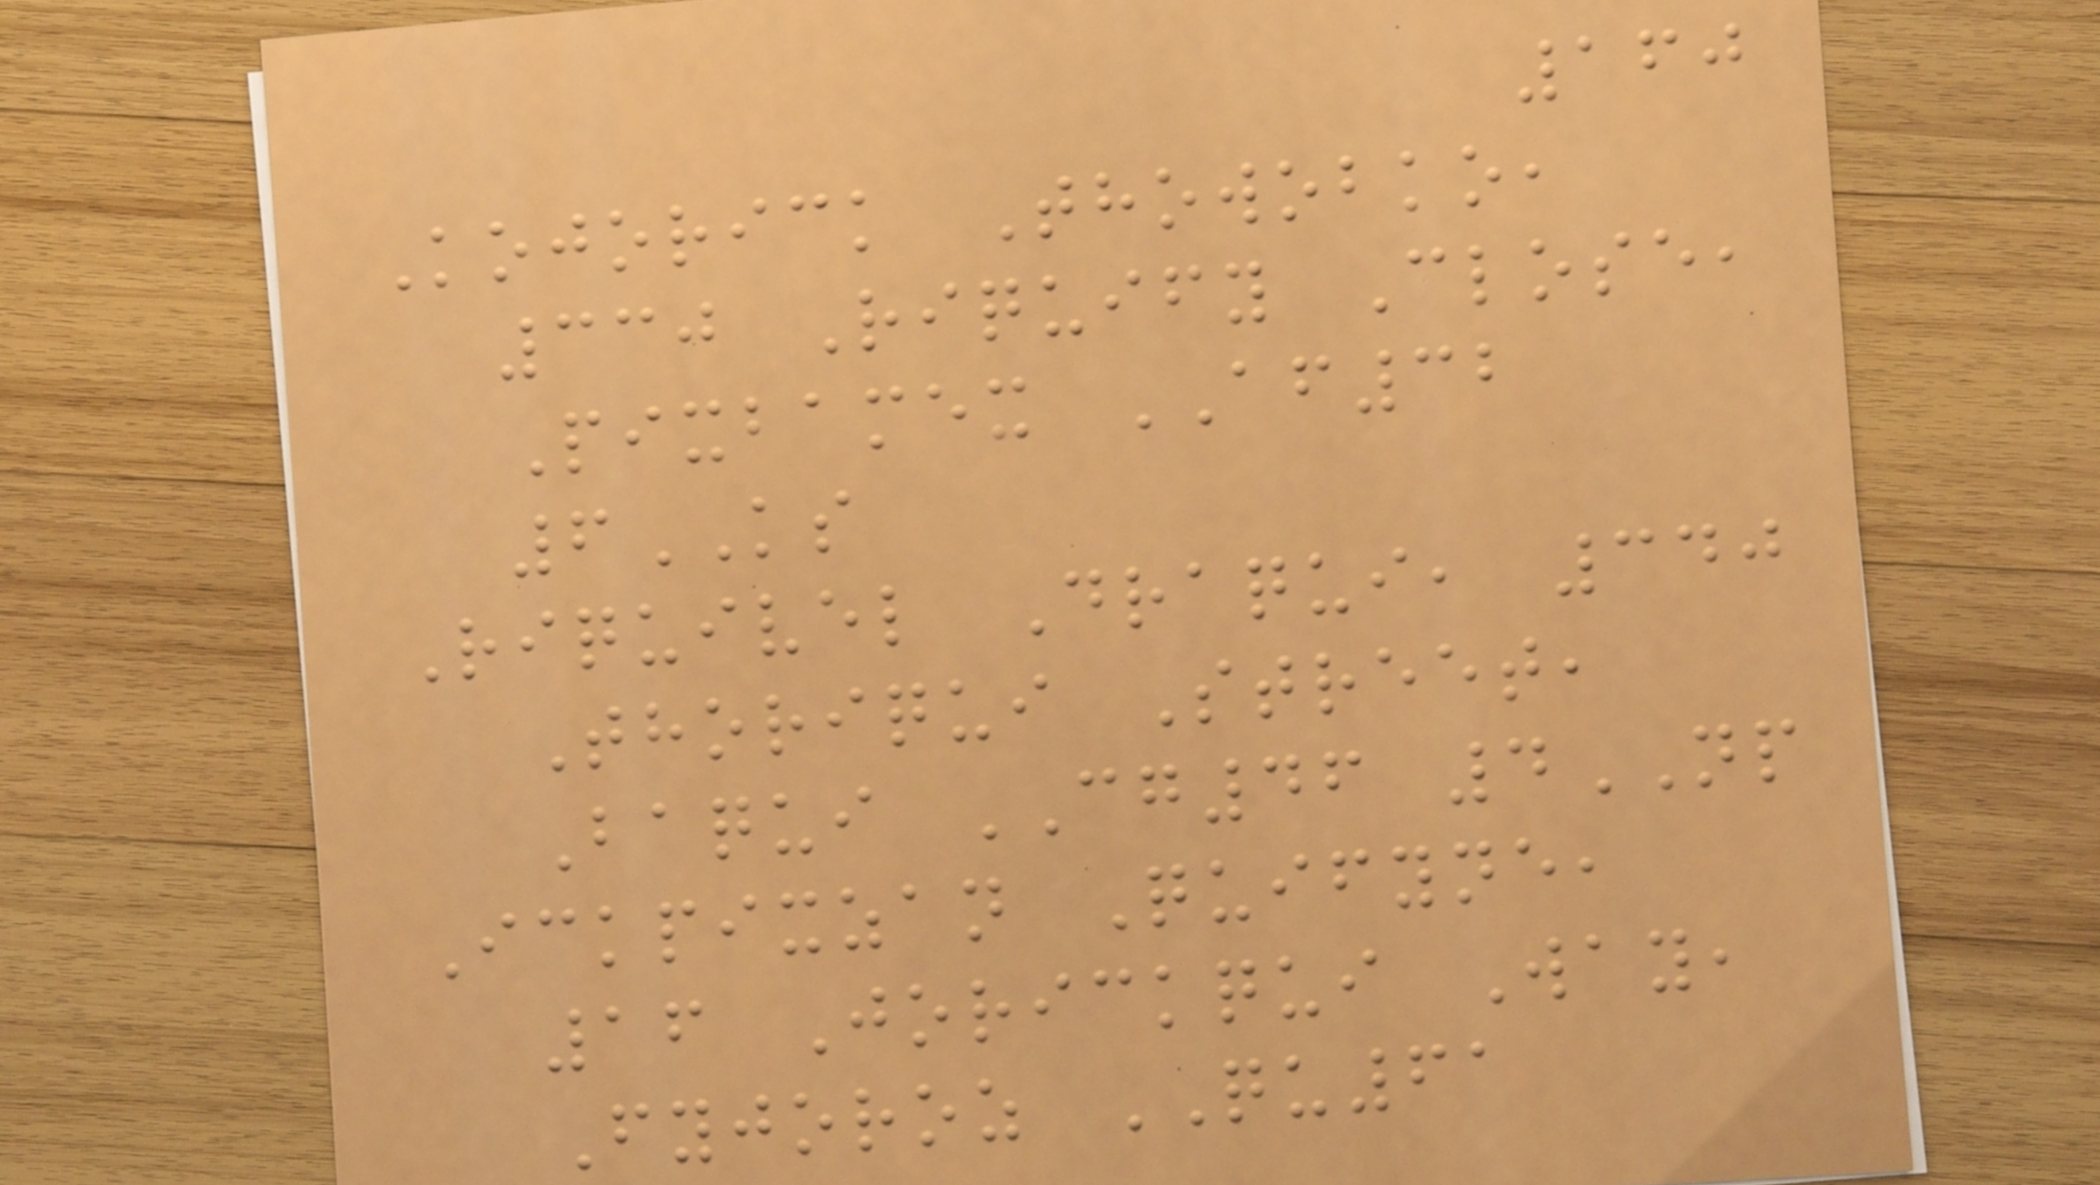160
Kojorick Thowobko,
330 Riquify Close,
Pixbamex AF32
6KS
Riquivel Draqui, 340
Thoriqui Street,
Baqui CG46 4NP
Ickpixzan Quifyne,
16 Jorickqui Way,
Fyjoroz QU61
